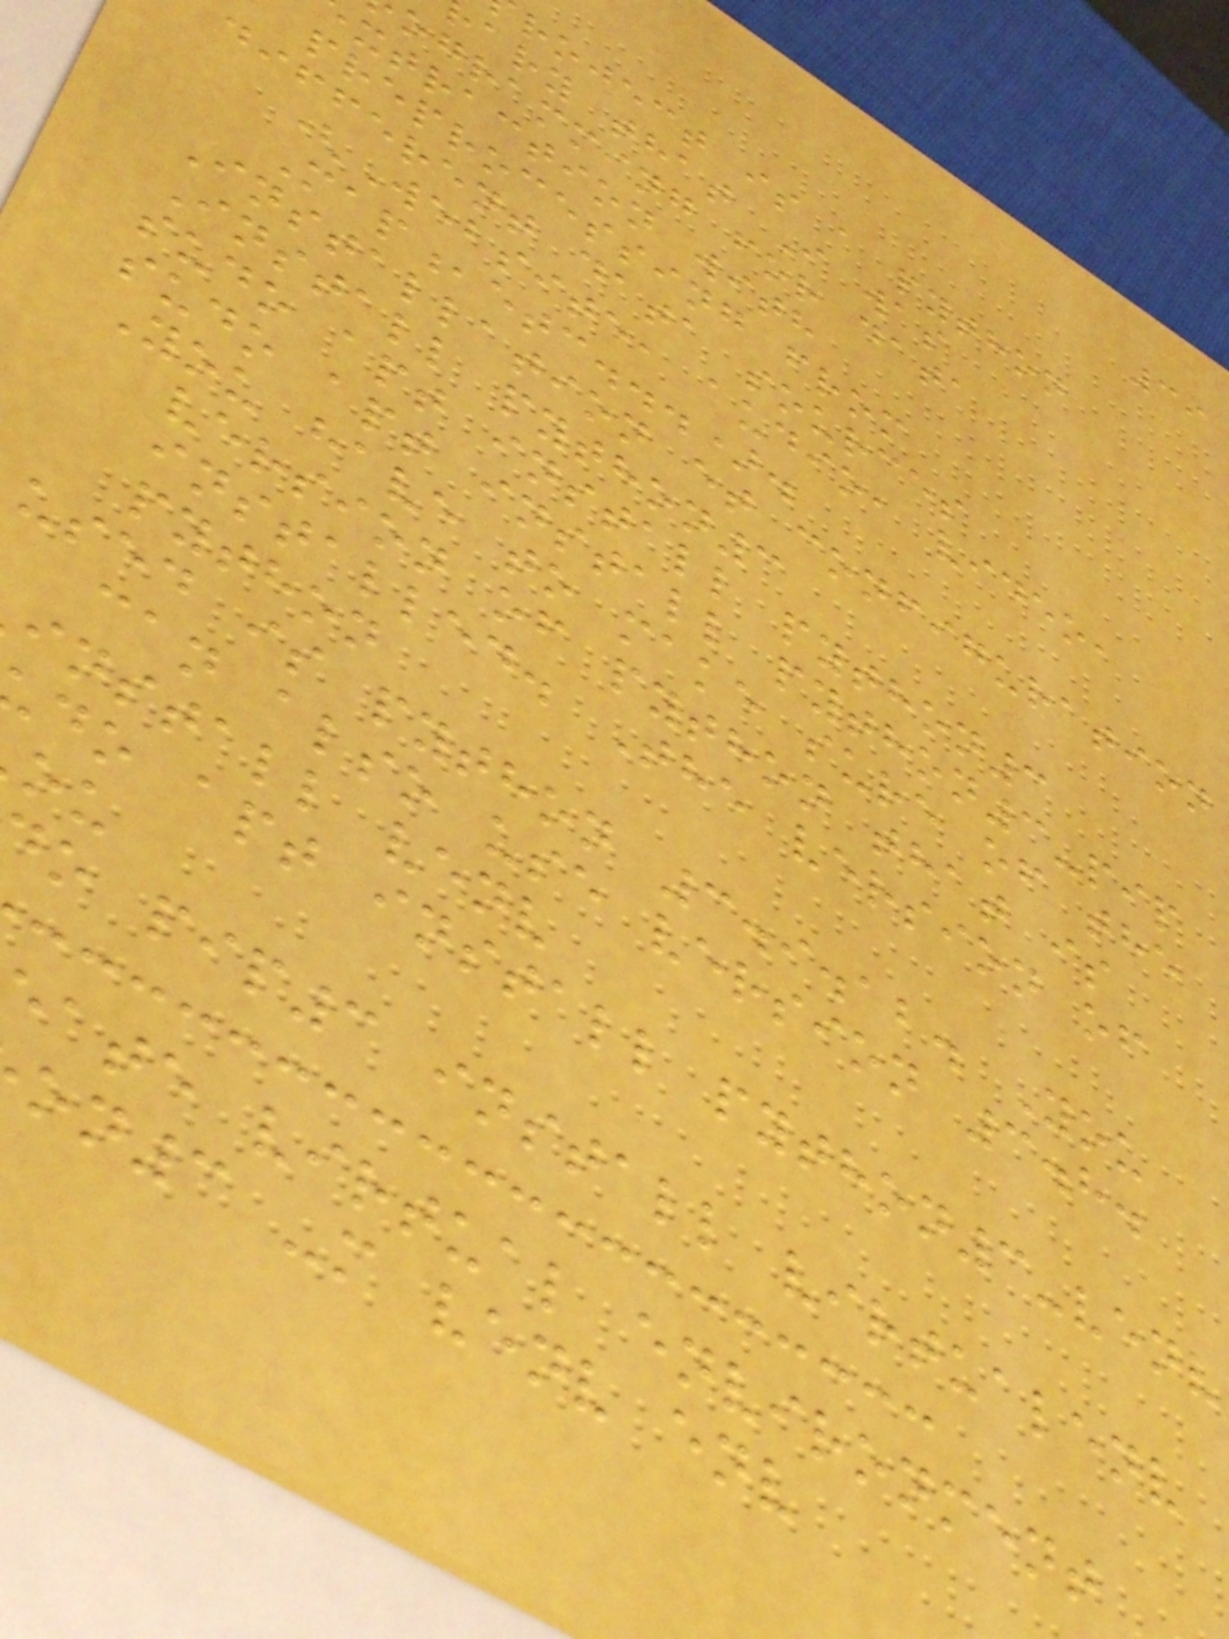39
roject is a python
ary that I was
ogramming for data
xtraction with
preprocessing from
different data sources
(Website, audio, video,
Map,etc...).
Installation et configuration
Install python3
sudo apt install python3
sudo apt install python3-pip
You have to make sure of the
version of python that is
installed. The version of
python
used is python 3.9.12. You
can also use version 3.8.
install venv
do apt install python3-venv
o pip3 install virtualenv
ate virtual environment
on3 -m venv env
